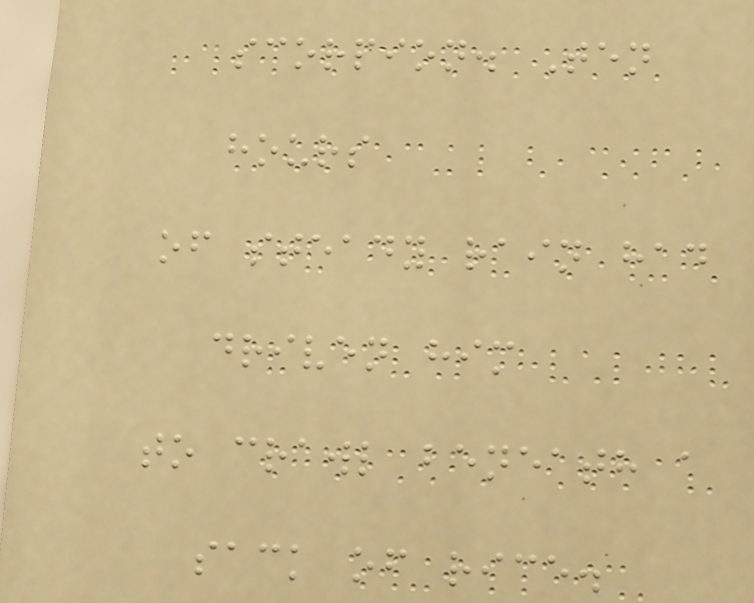scorpion. Ten
hours
of steady rain had
driven him
to crawl beneath a
sack of rice.
